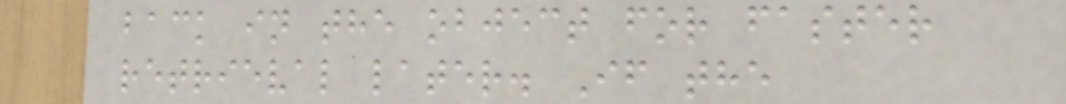back in the object for faster
retrieval later. If the
